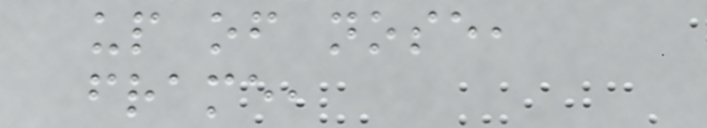up of nose,
frame,
